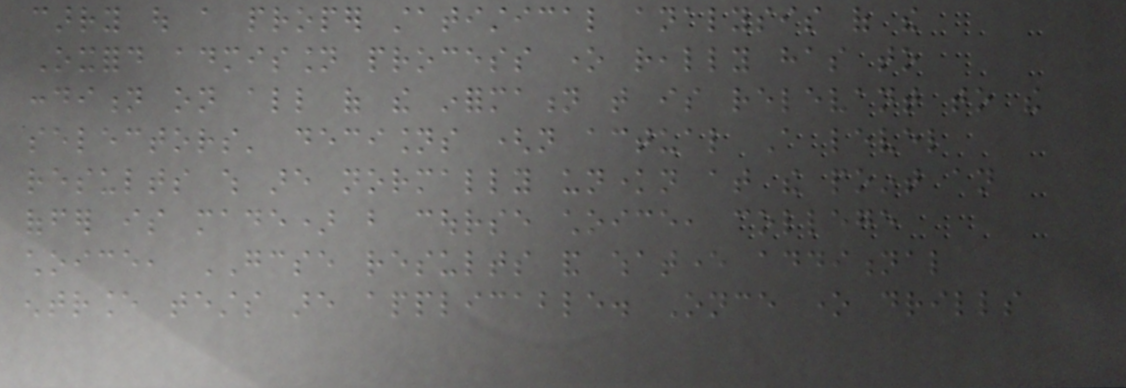carry out a proper statistical analysis of the
Oxford admission process one really has to
condition on all of the information that is relevant to the
selectors' decisions (not actual A level
results which are normally unknown at the point an
offer is made) but course choice, college
choice, GCSE results and whatever additional
entrance tests are applicable. Once one drills
